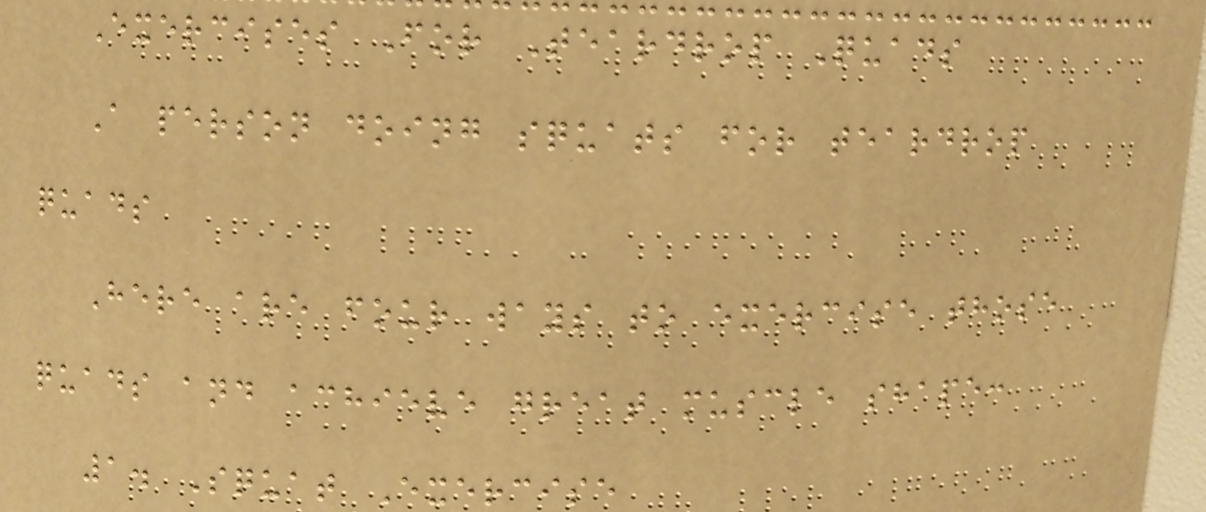Exercises For Teardrop Quads
A person doing squats for teardrop
quads
Here are four ways to exercise those
quads and achieve great muscle shape:
1. Squat Exercise
